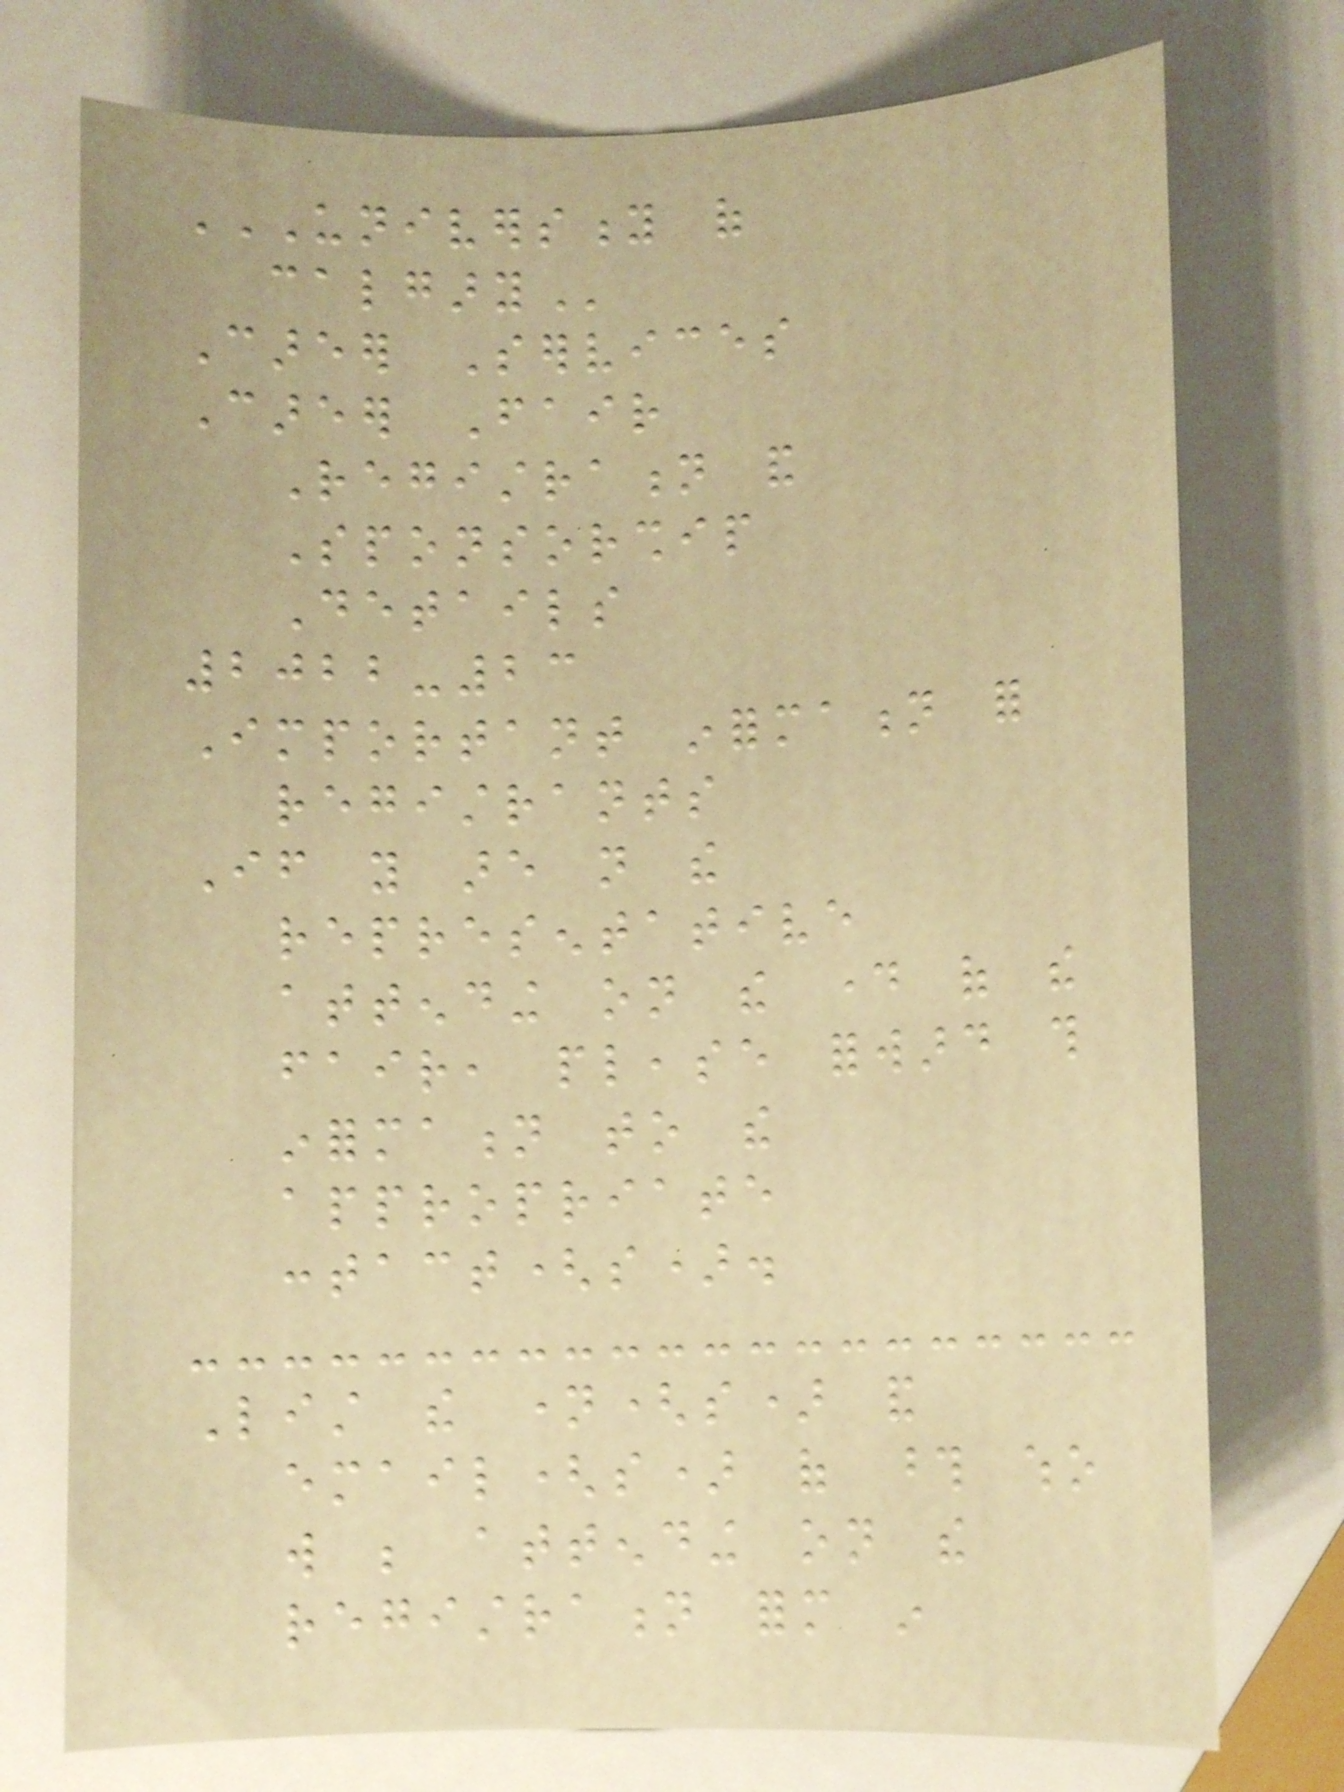UNIVERSITY OF
CALGARY
Career Services
Career Fair
Registration and
Sponsorship
Details
2022-23
Important information for
registrants
If you are not the
representative
attending on the day of the
fair, please forward this
information to the
appropriate
contact(s).
List the name(s) and
email(s) of those who
will be attending on the
registration form in
